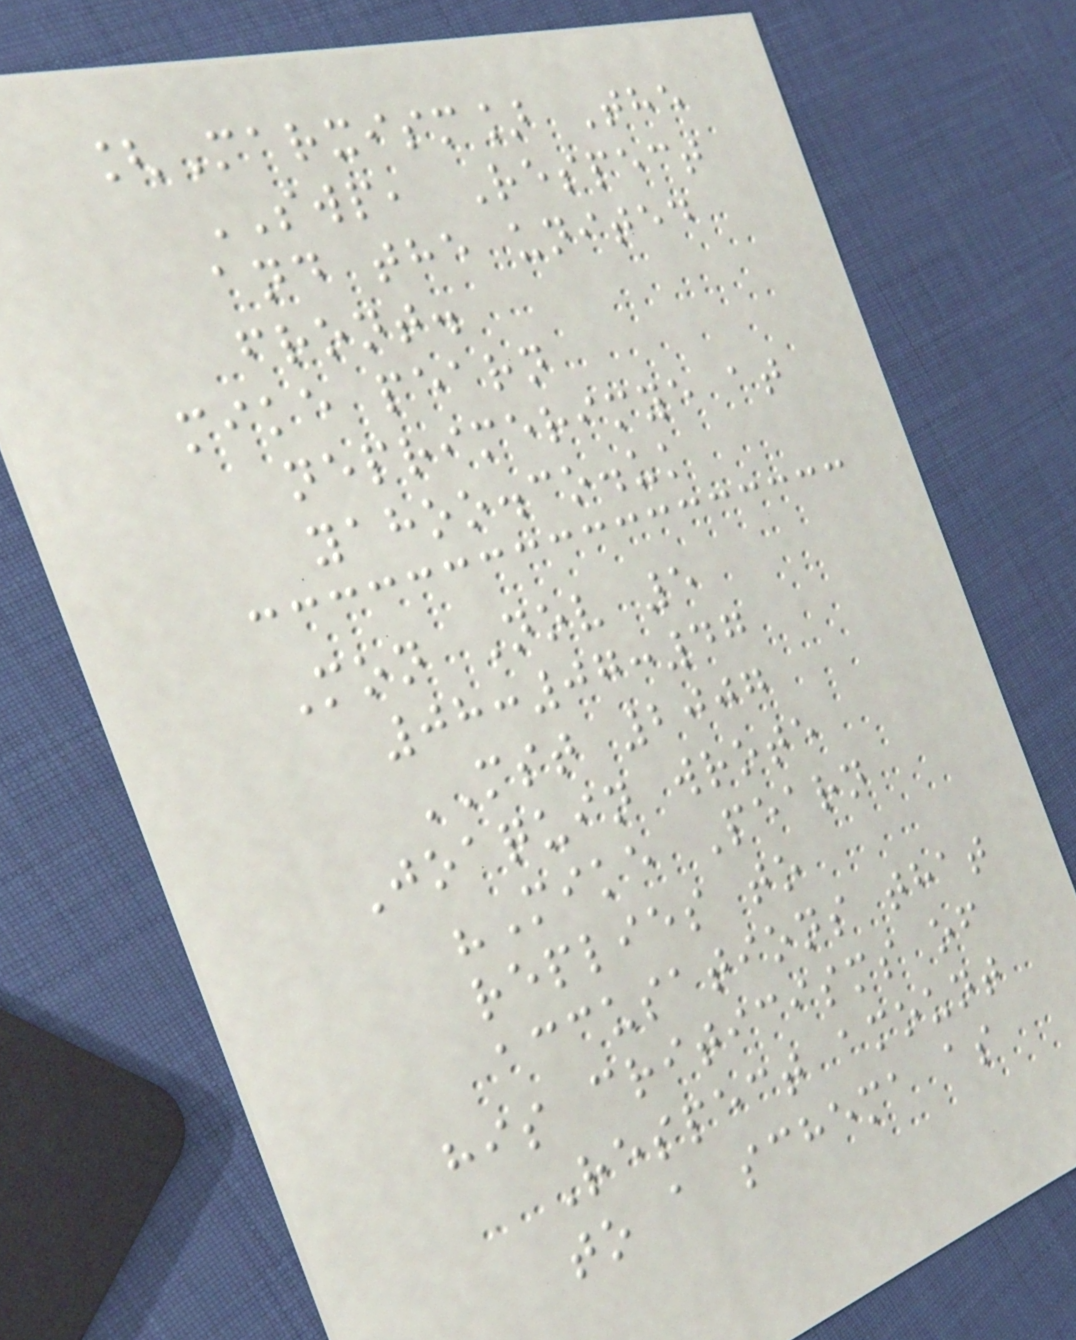[Marxism] The
SWP, Respect
and the united
front.
mike pearn
neprimerimye at
yahoo.co.uk
Mon Nov 5
08:07:47
MST 2007
Joaquin wrote
"Mike Pearn
replies to
accusations that
his criticisms of
Respect amount
to a schema as
